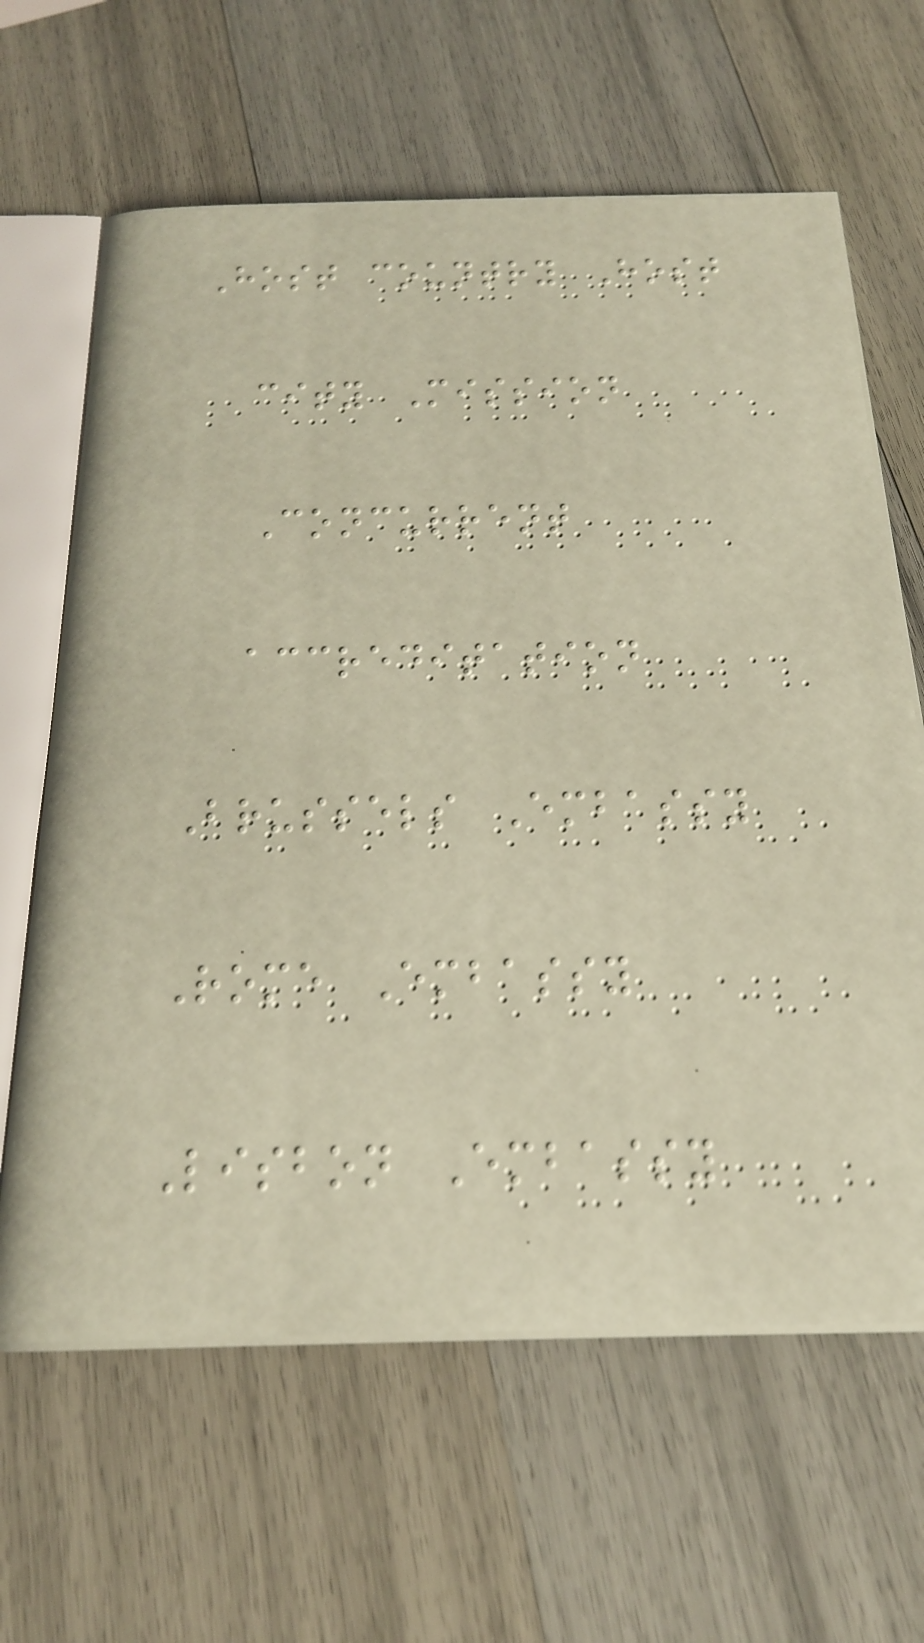Host country Host
city Mission
Concurrent
accreditation
Brussels Embassy
Rome Embassy
Lisbon Embassy
